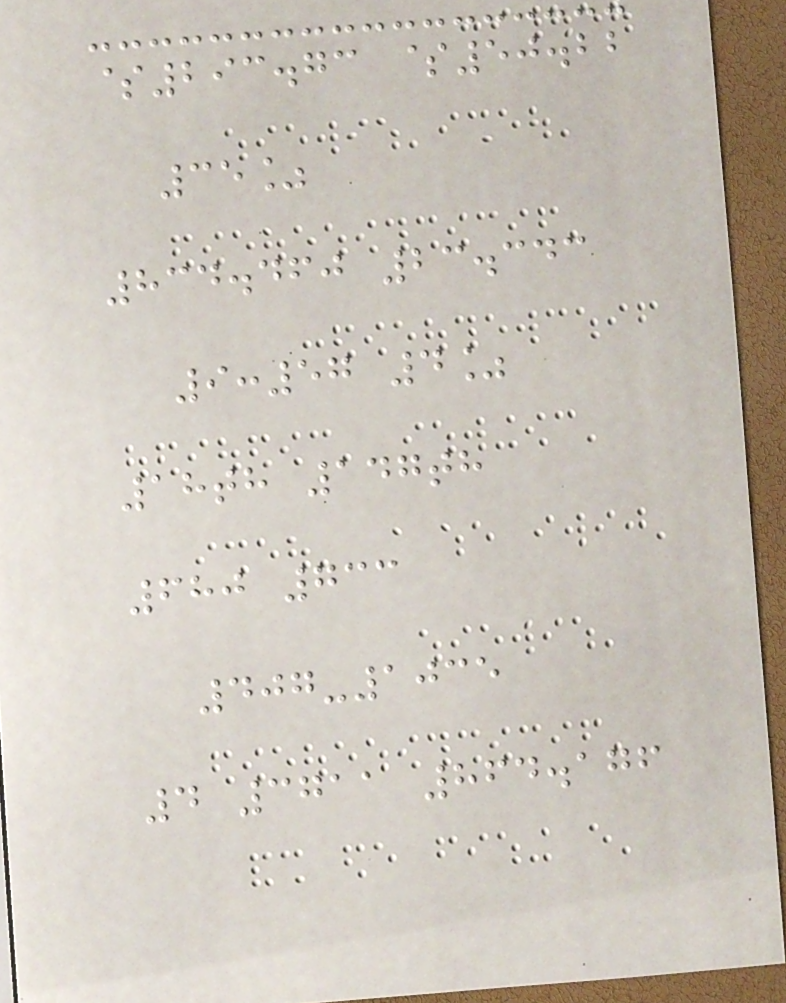$293.73 $50.22
35%
834.460 23.343
9:57 4%
18th 147th
680 733
407-1035
4 3711 864.176
